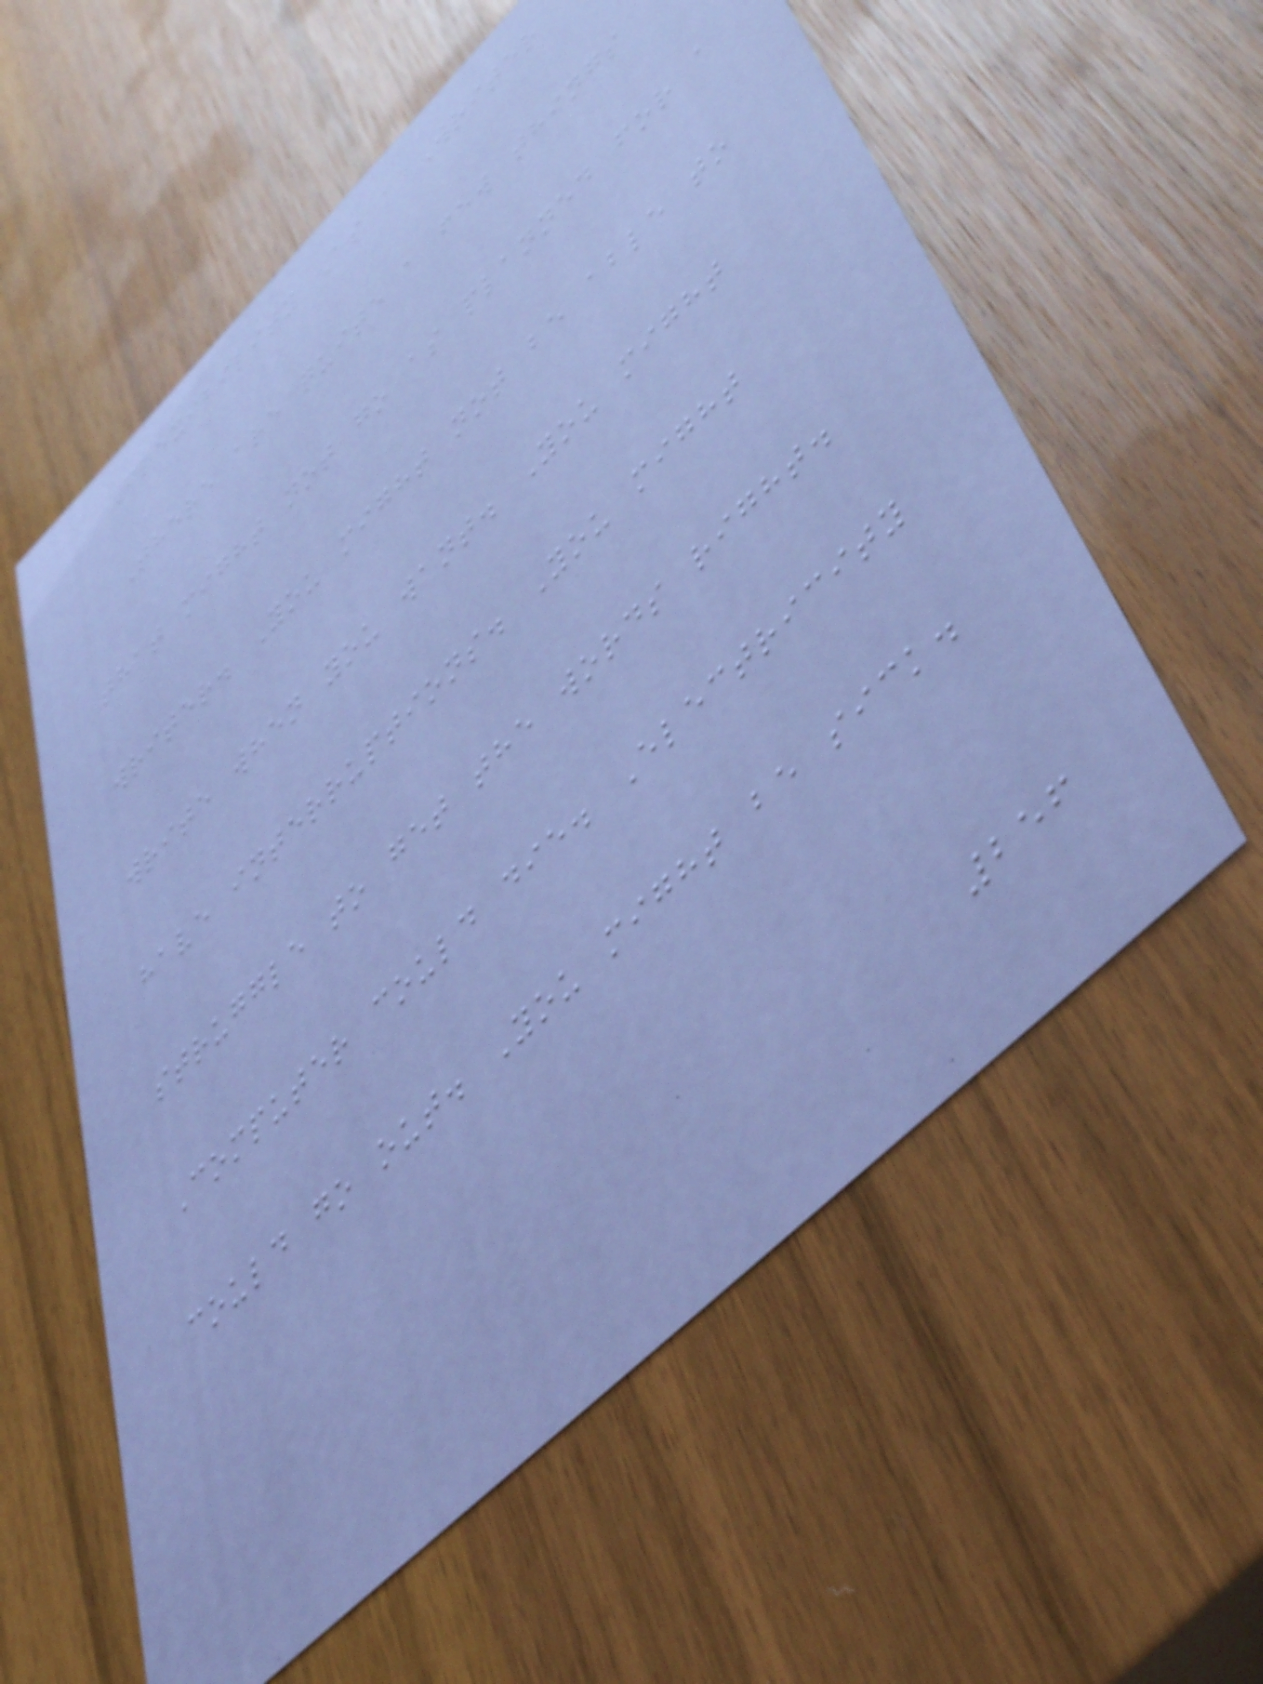Flexibility As a Writer
There are quite a few things
that might not go as planned for a
writer. You might not be able to
write when you want. You might
have interruptions. You might
struggle to get the words right.
Computer could die. Electricity
could go out. You might be sick.
256
